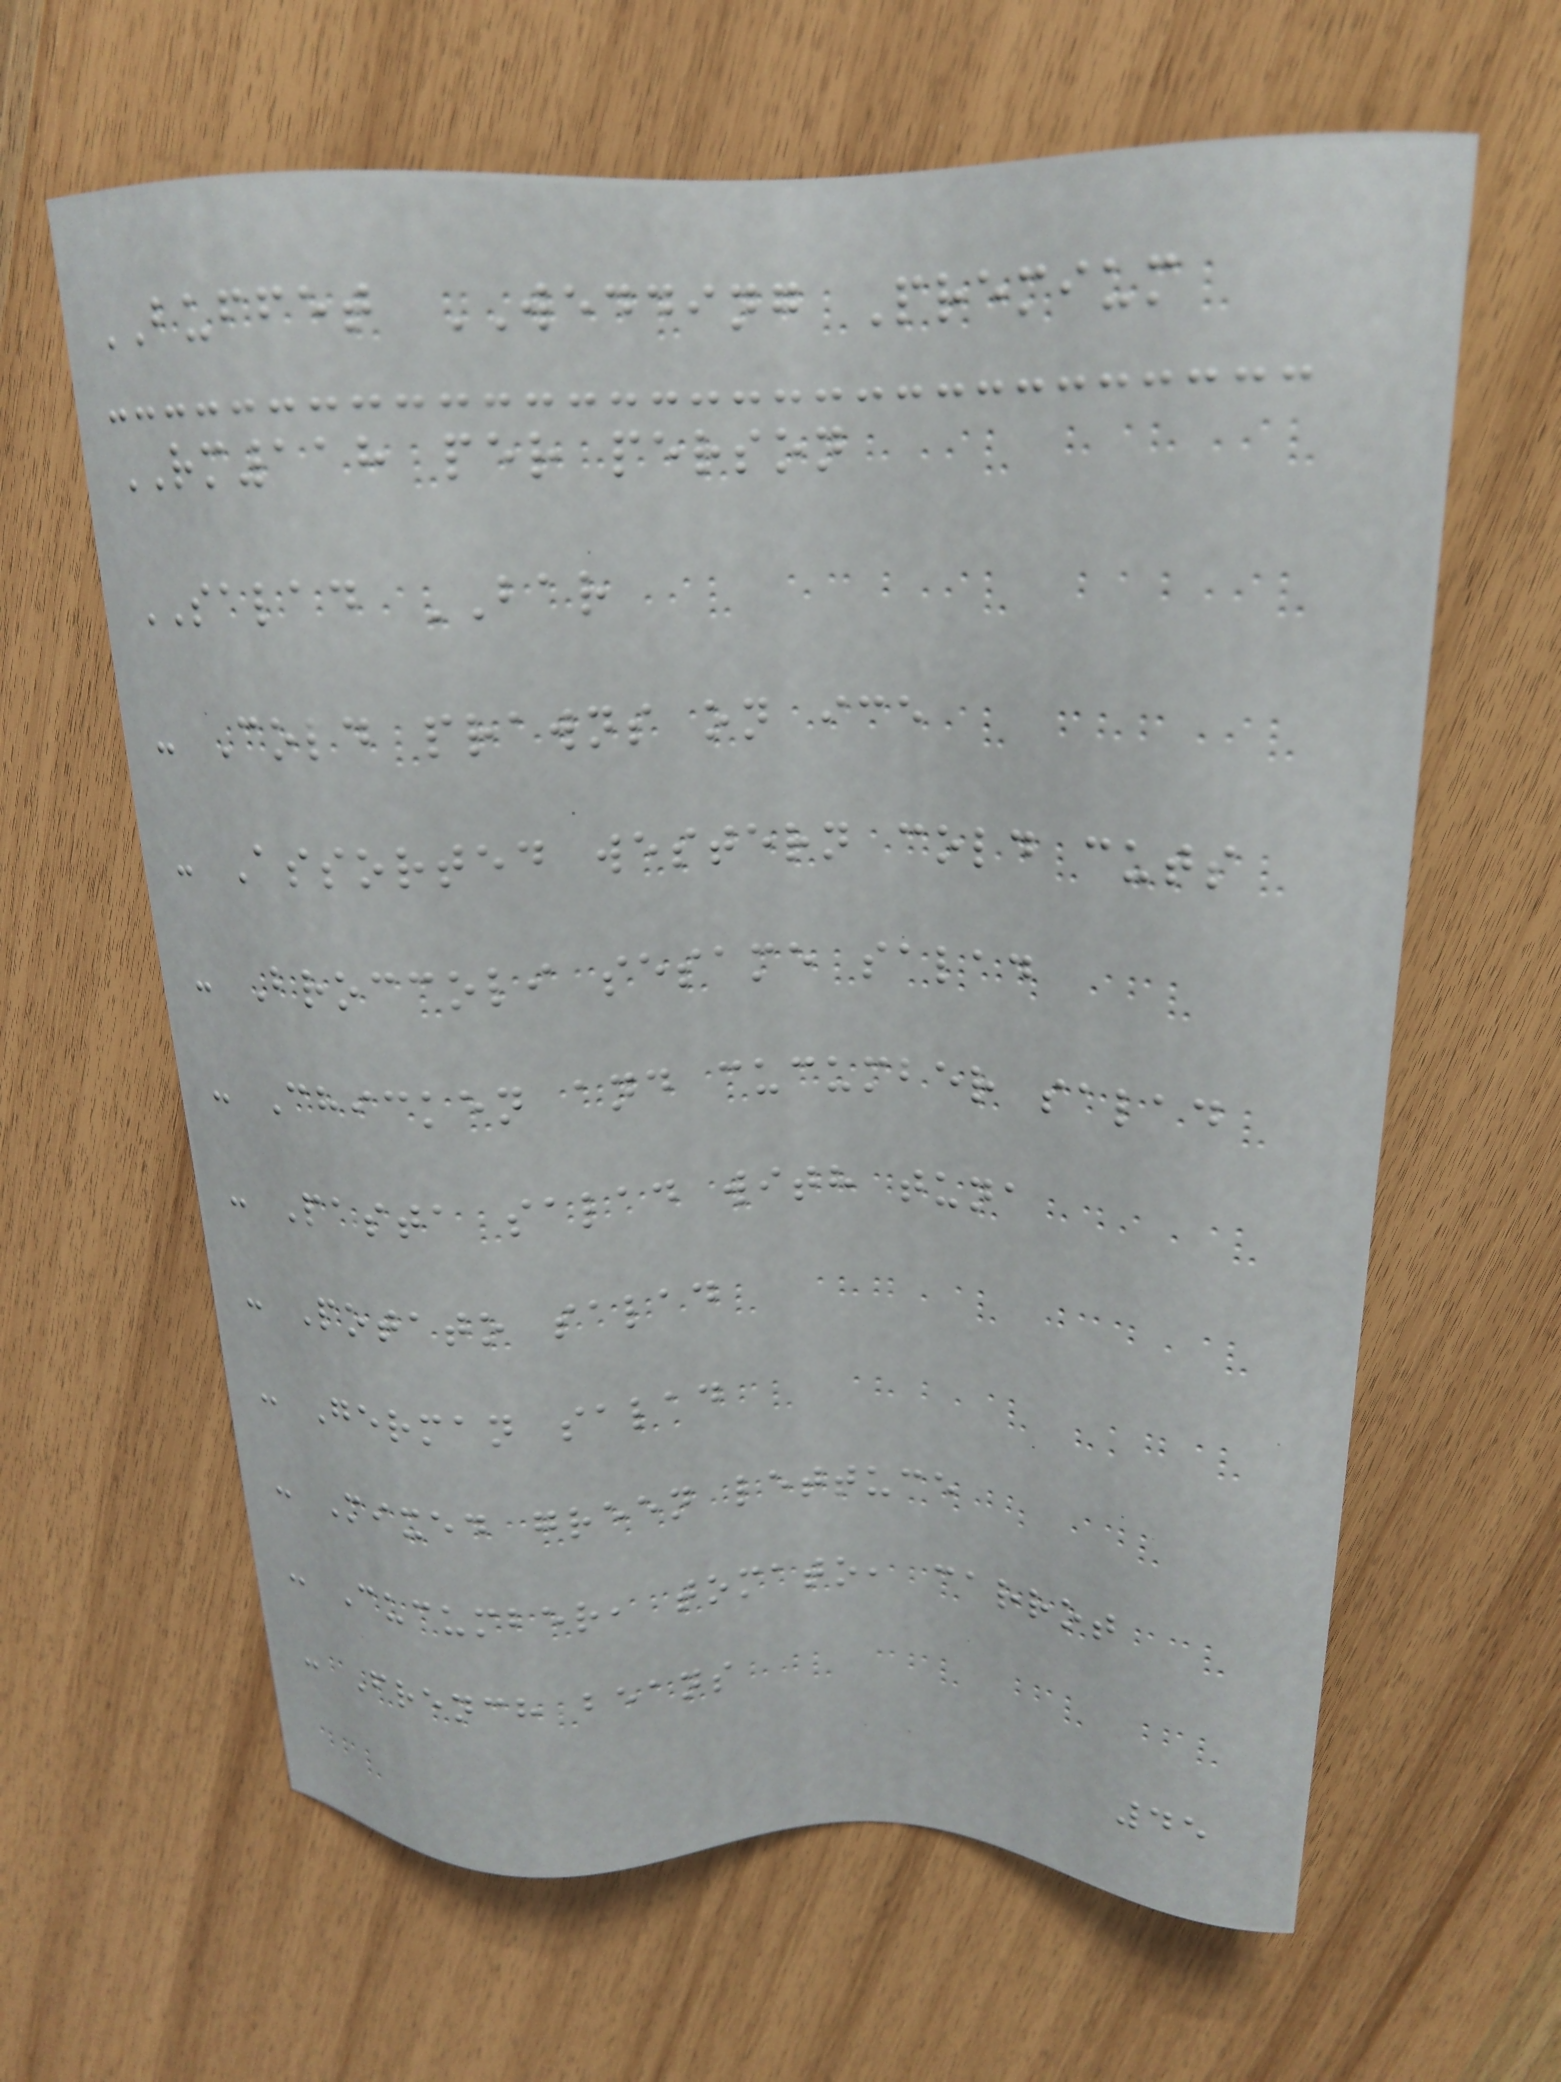BUFFET WEDDING Premium
RM118 per person
SALAD BAR
- Cold prawns on ice
- Assorted western cold cuts
- Broccoli sesame salad
- Chicken and cucumber salad
- Pasta salad with tuna
- Potato salad
- German salad
- Mixed green lettuce
- Cucumber, tomato, carrot
- French beans
45
